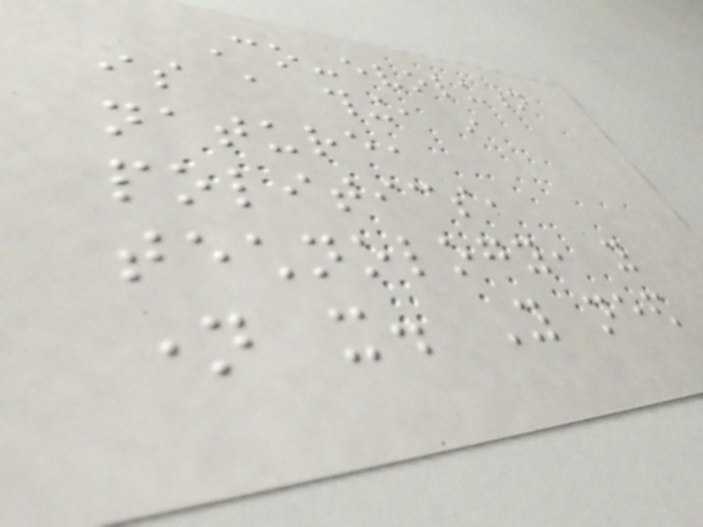Co-evolution
is a thing, in
nature,
politics,
technology, you
name it. You need
